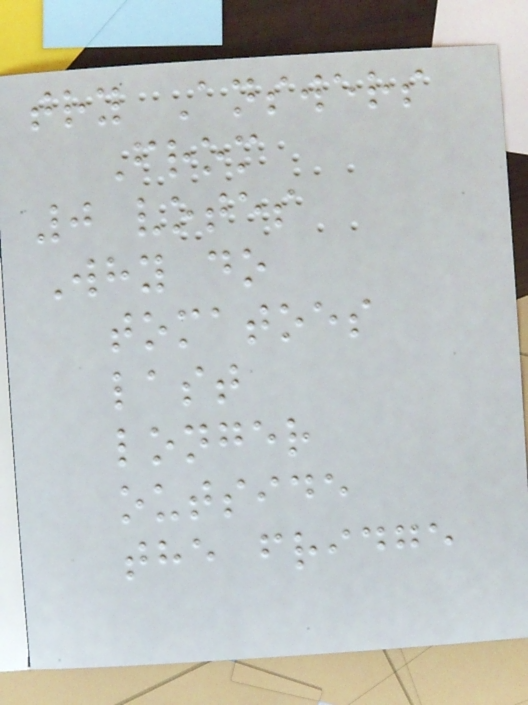try Answers
From
0 votes
Why do
tomatoes
last
longer
outside
the fridge
